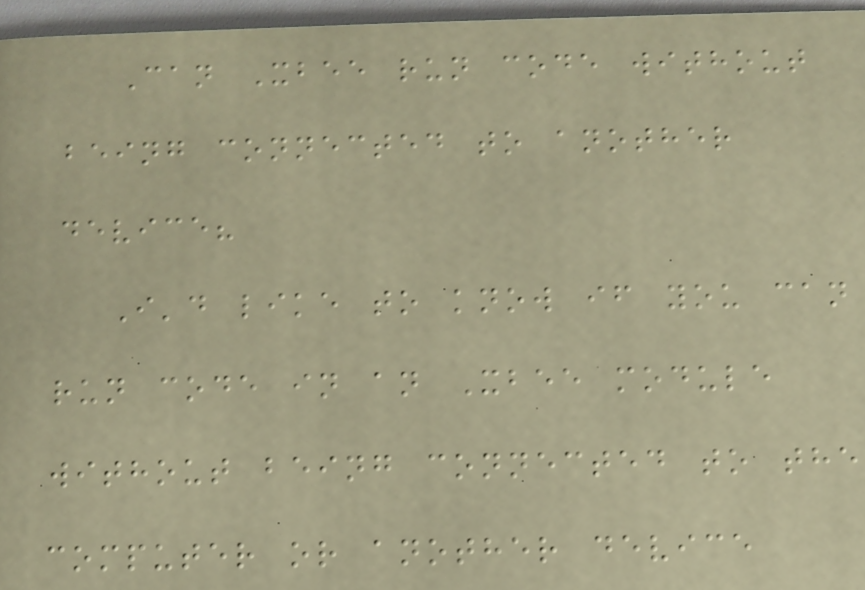Can Xbee run code without
being connected to another
device?
I'd like to know if you can
run code in an Xbee module
without being connected to the
computer or another device
